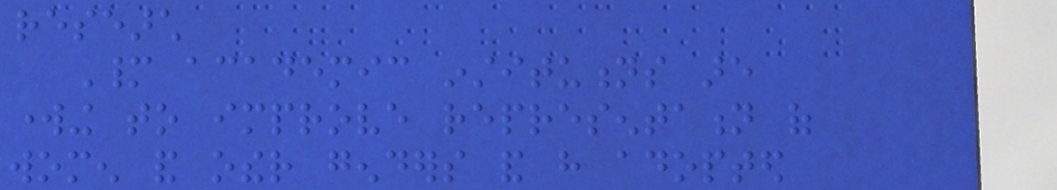research
Many academic institutions are
working to improve representation of
women and other genders and have adopted
